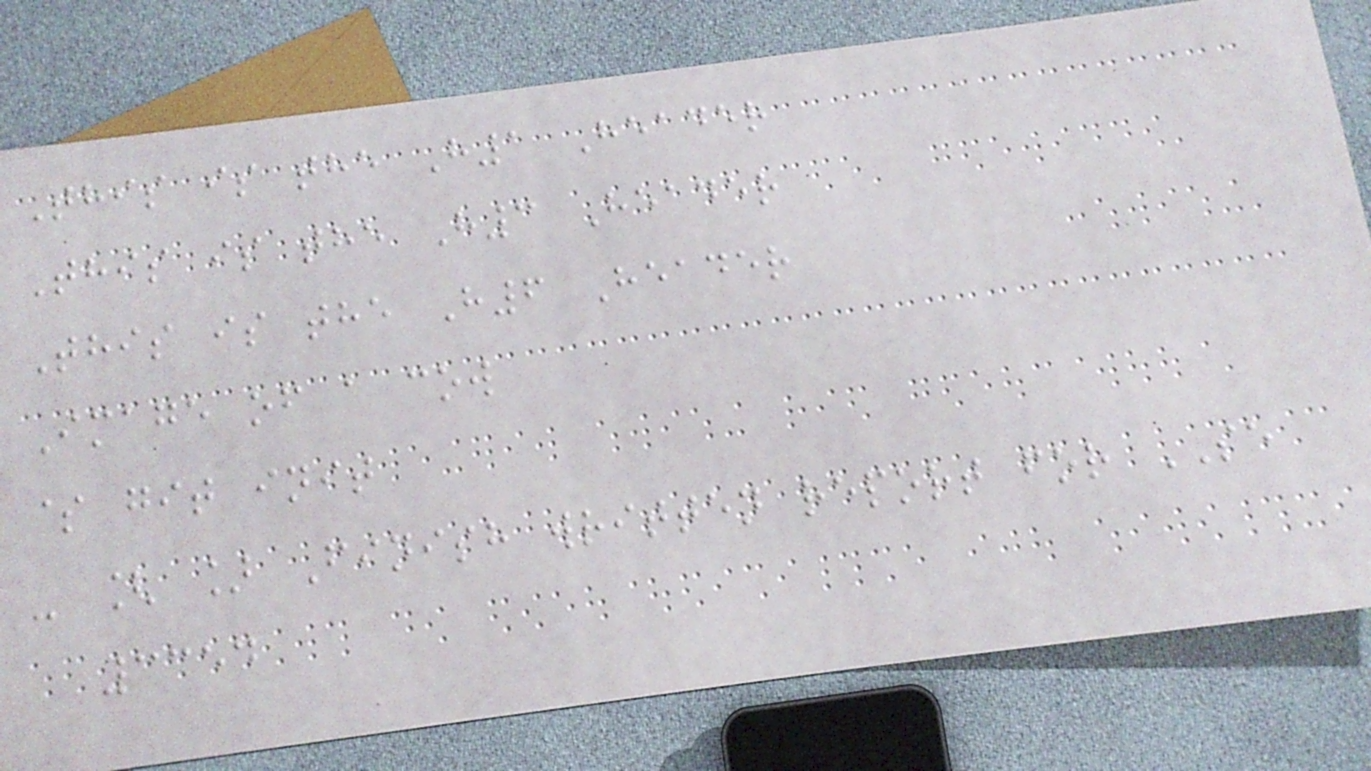This is the H1 Header
This is the H3 Header
This is the H6 Header
Image of a cow
$ git init
- [ ] Finish written report for SE
3354
